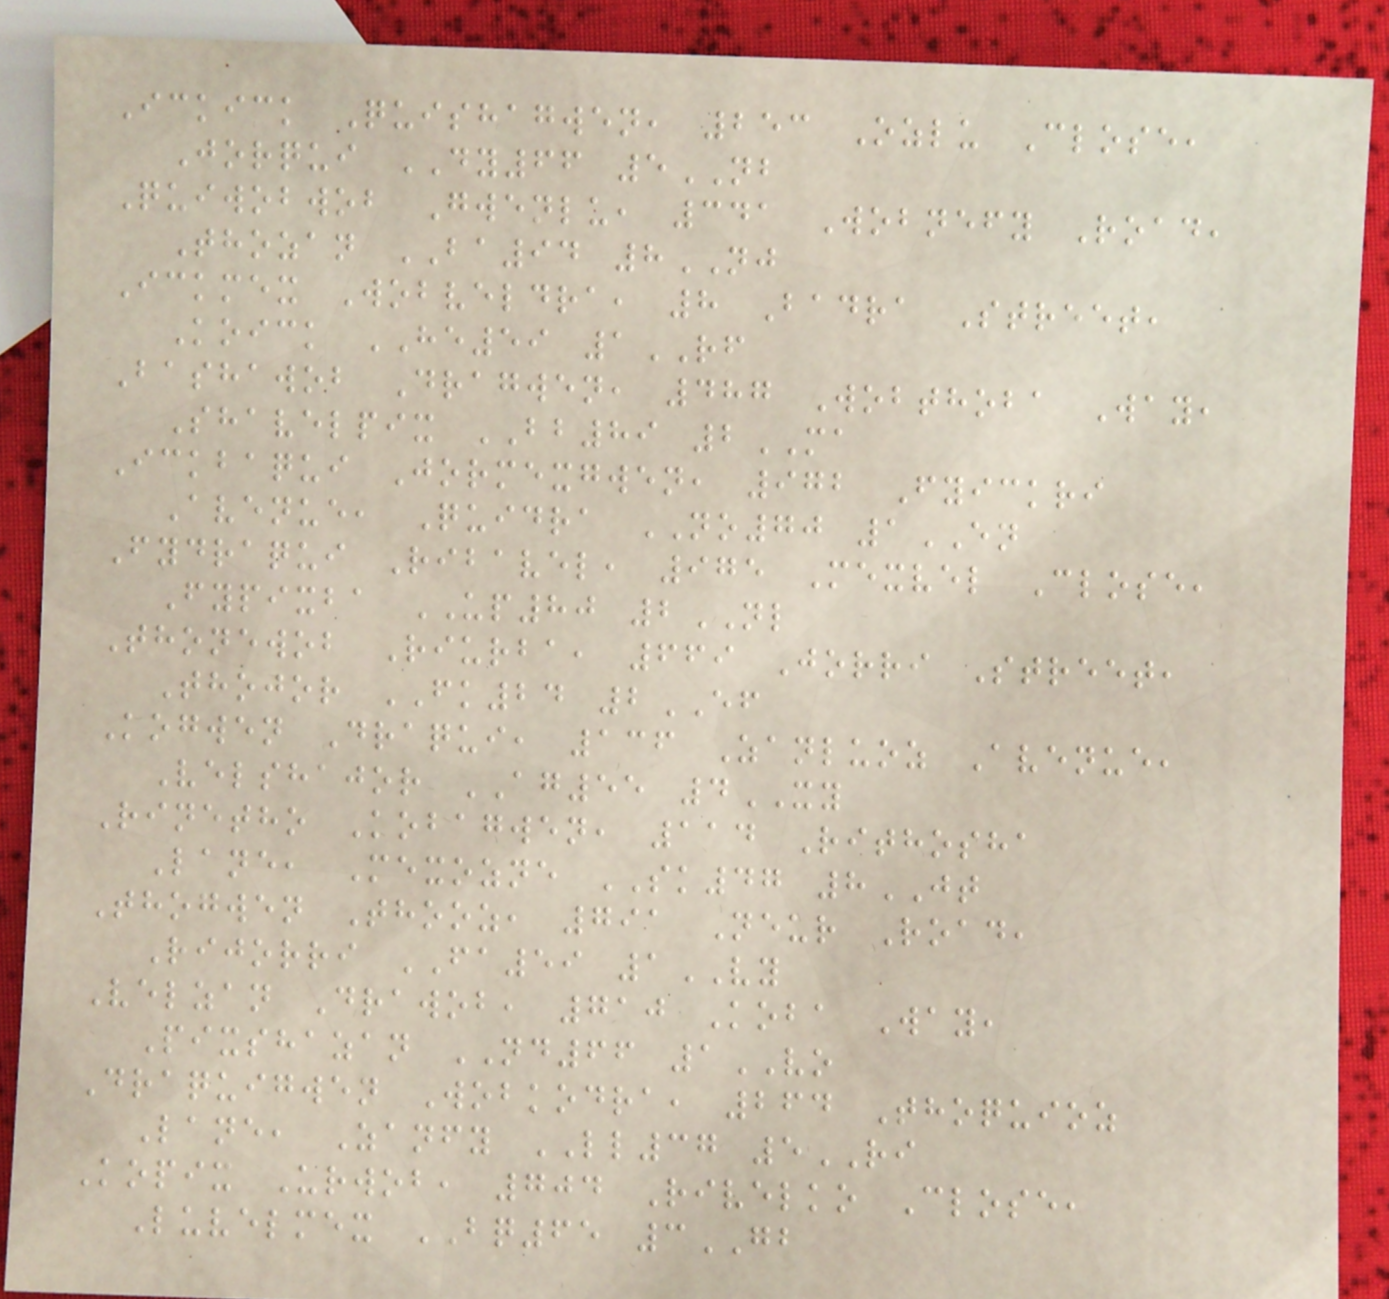Ickick Quishagwen, 253 Ozlu Close,
Jorqui DY66 5NB
Quiwobwob Gwenlu, 341 Wobnefy Road,
Thozan BA94 8NJ
Ickmex Wobveldra, 8 Badra Street,
Koick HE59 1RF
Bashawob Dragwen, 487 Wobthoba Way,
Shavelpix BB89 2MA
Ickbaqui Jormexgwen, 972 Fyickri
Avenue, Quidra NO70 1EN
Fydraqui Ribavel, 975 Mexvel Close,
Fypixba UP80 2NL
Thonewob Riurba, 669 Jorri Street,
Thojor FK24 2EF
Kogwen Draqui, 136 Zanluoz Avenue,
Velshajor AG55 4XY
Rinetho Kobagwen, 114 Rithosha
Lane, Mexozne SK47 8JT
Thogwen Thooz, 791 Neur Road,
Rijorri FA59 1VY
Velzan Drawob, 710 Koba Way,
Pixshazan ND66 1VO
Draquigwen Wobkodra, 264 Thoquioz
Lane, Zanfy LL37 5RI
Kopix Urwob, 704 Rivelko Close,
Luvelmex BQ65 3GB
